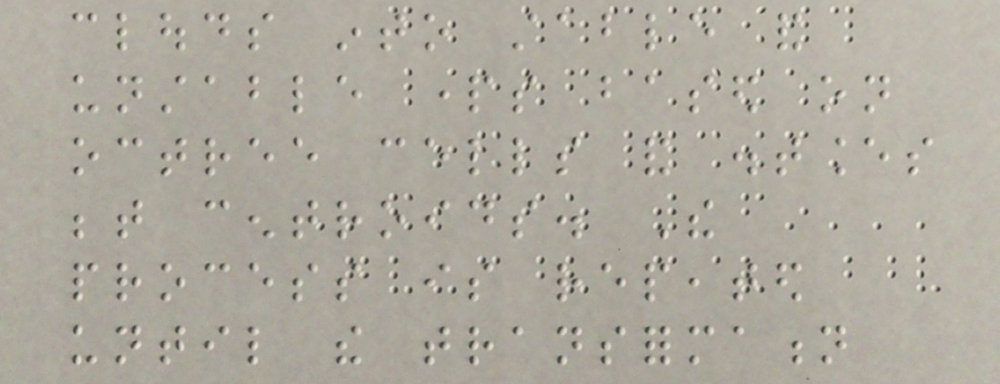clouds into stable and
unstable parts based on
octree cells and distances
between centroids. The
process is repeated
until the transformation
